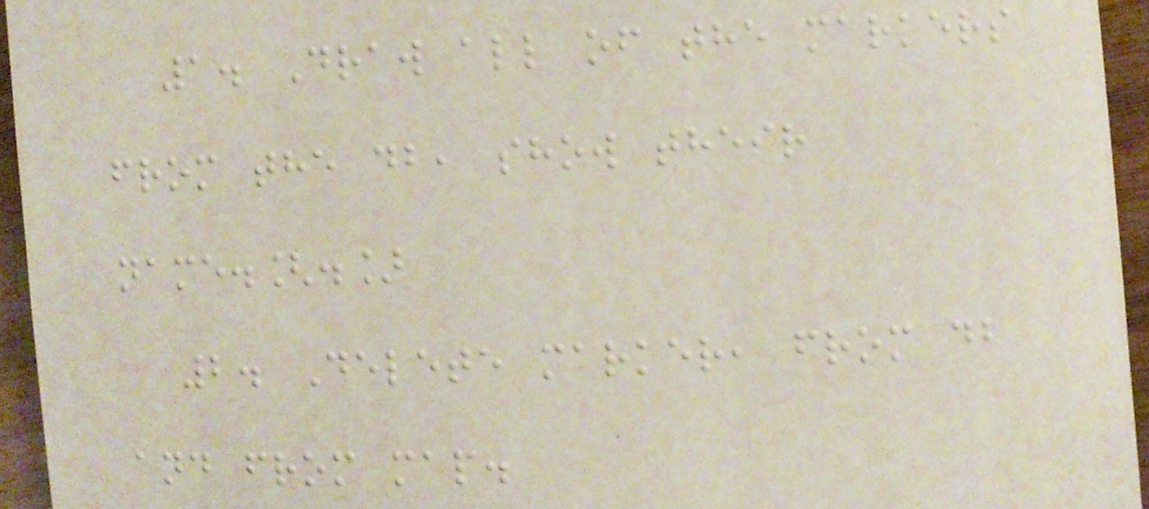1. Draw all of the markers
from the db, show their
name.[.]
2. Delete marker, from db
and from map.
